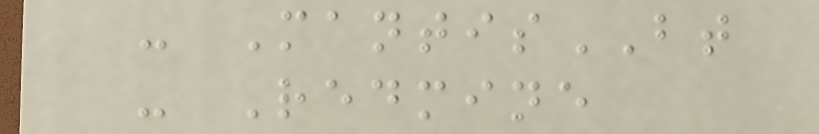- MantisBT
- Redmine
